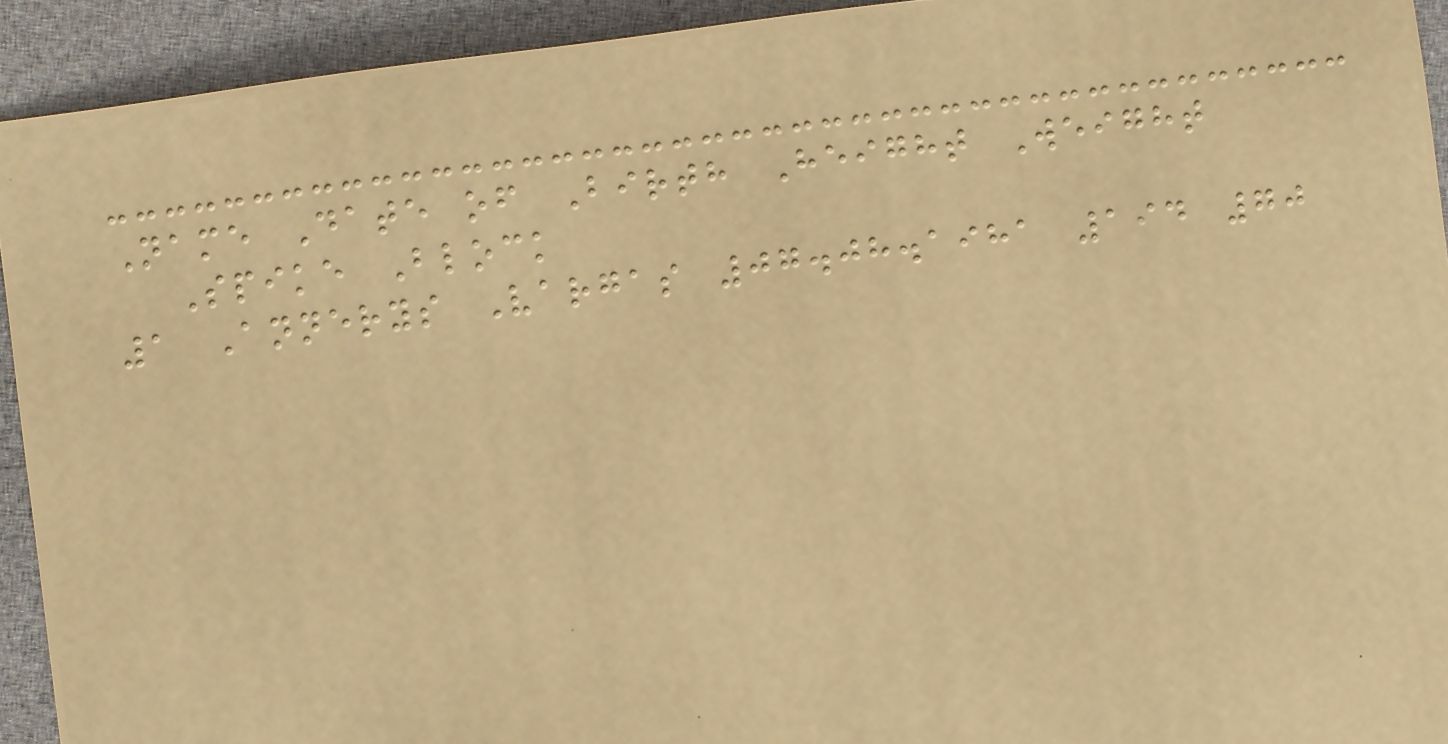Name Date of Birth Height Weight
Spike Block
1 Annerys Vargas 07.08.1981 194 70
